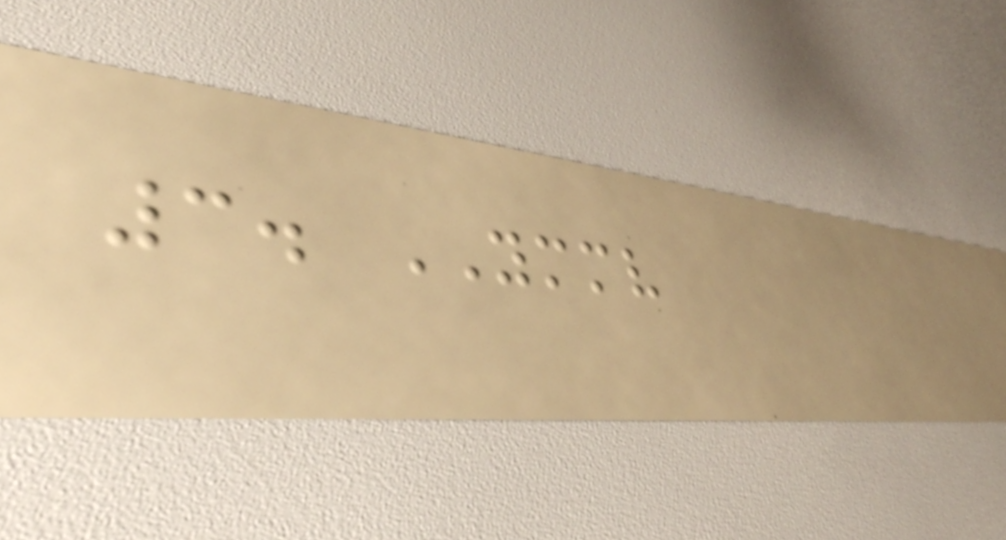3. YMMV
